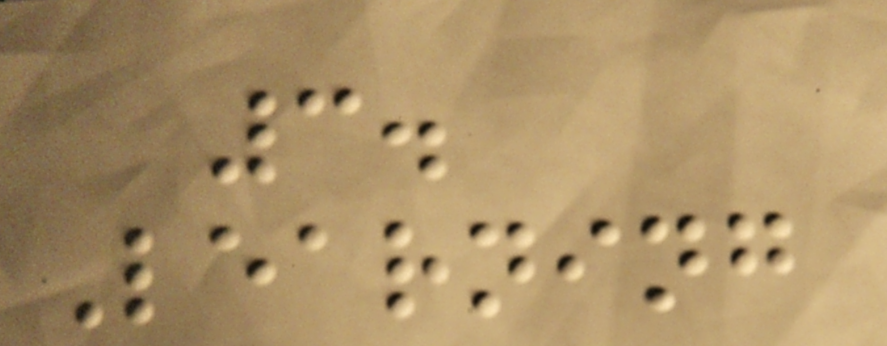3.
Learning
